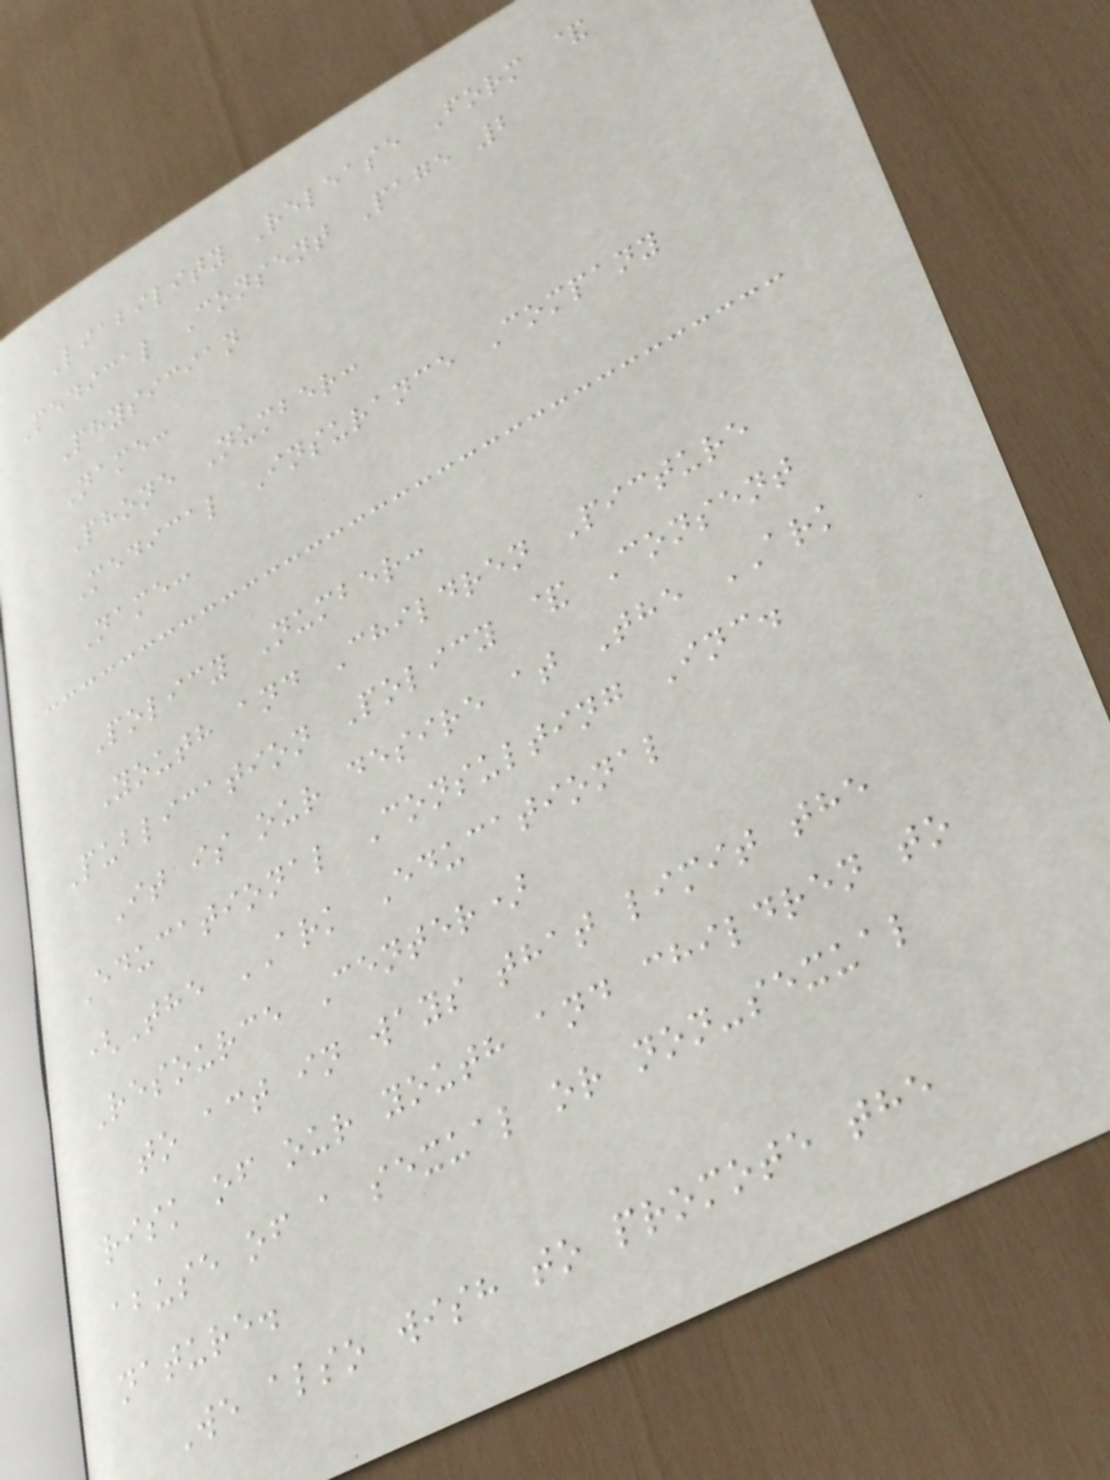Liability Release Form &
Medical Consent Page 2
Physician
Name:
Phone Number:
Medical Insurance Company
Name:
Policy Number:
Youth and Children Picture
Publication Policy & Consent
It is our desire at The ARK
Educational Consulting Inc.
(The ARK Educational
Resource Center)
to act in ways that limit the
risk of our youth and children to
abuse of a sexual or non-sexual
nature.
We also wish to promote the
